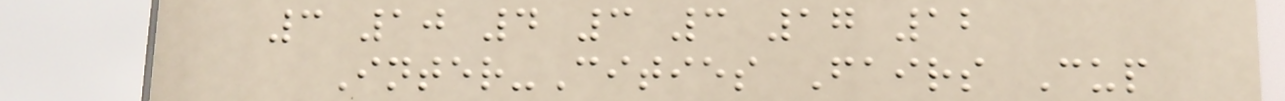3 10 4 3 3 17 12
Inter-Cities Fairs Cup
